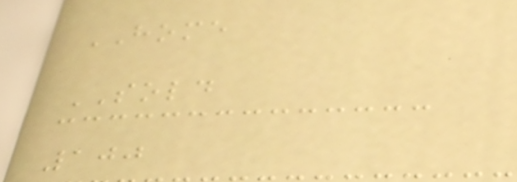HOME
SOLD
100
